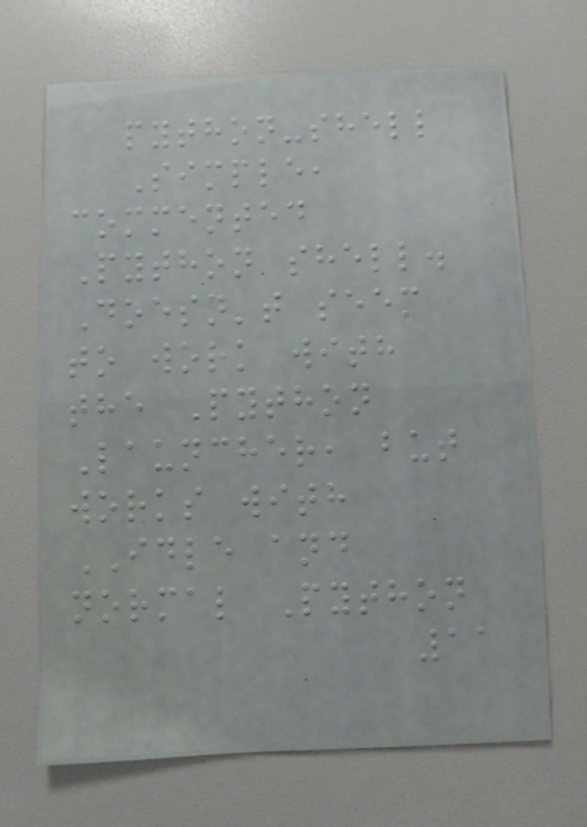python-shell
Simple,
commented
Python shell.
Doesn't seem
to work with
the Python
Launcher, but
works with
IDLE and
normal Python
11
